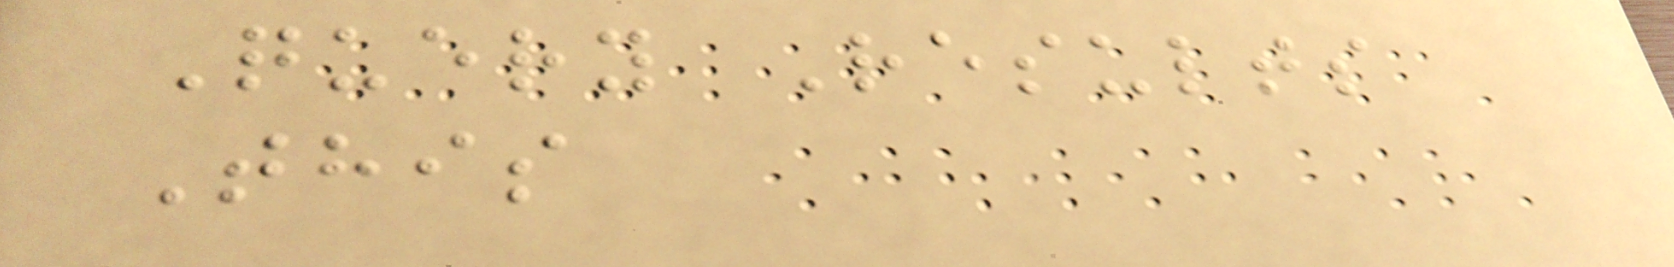Query Results
This
